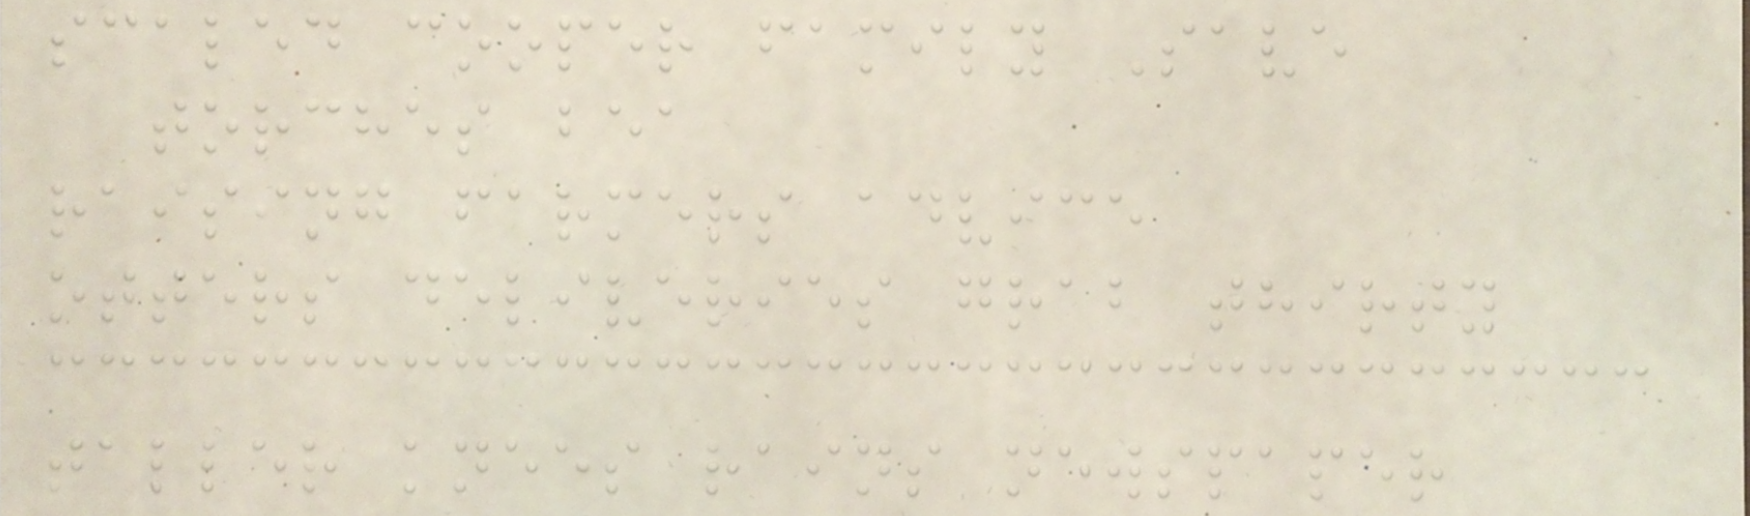scaled cooper family Save
torches bea
raising farmers advice
otters deliveries grab thirty
taller knees rains newspaper
